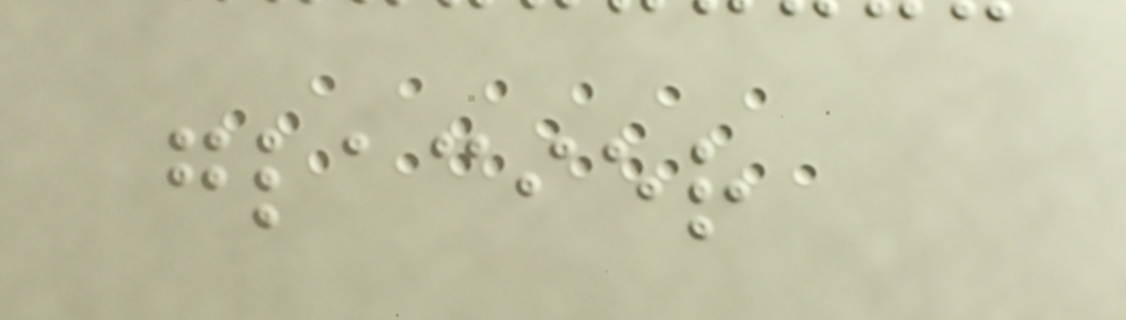glacier
